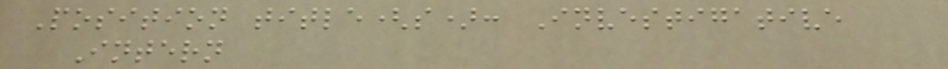Position title(s): Investigative
Intern
